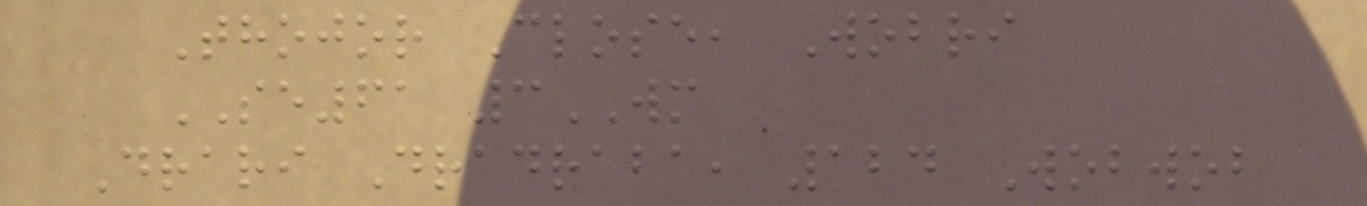Thojor Close, Wobri
SE61 3WM
Drari Dradraba, 124 Wobwob
